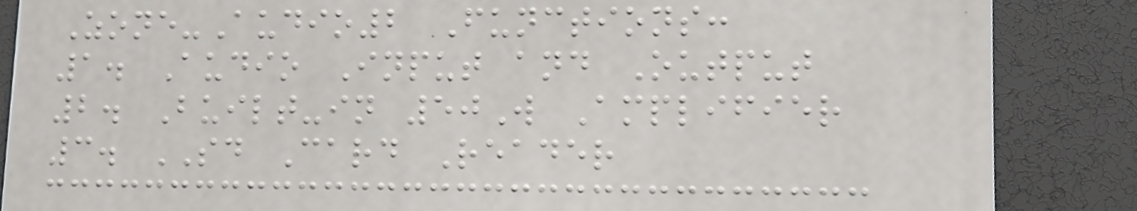Zone-Audio2 Functions:
1. Audio Input and Output
2. Built-in 50W Amplifier
3. SD Card Reader
